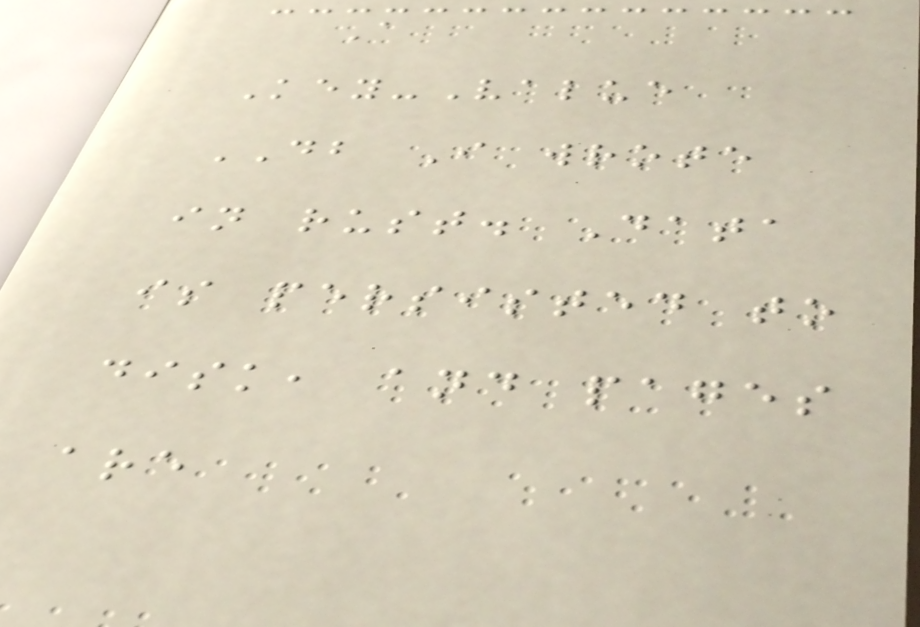A
Key-Value
DB I wrote
in rust. Data
is persisted to
disk, and pages
are
